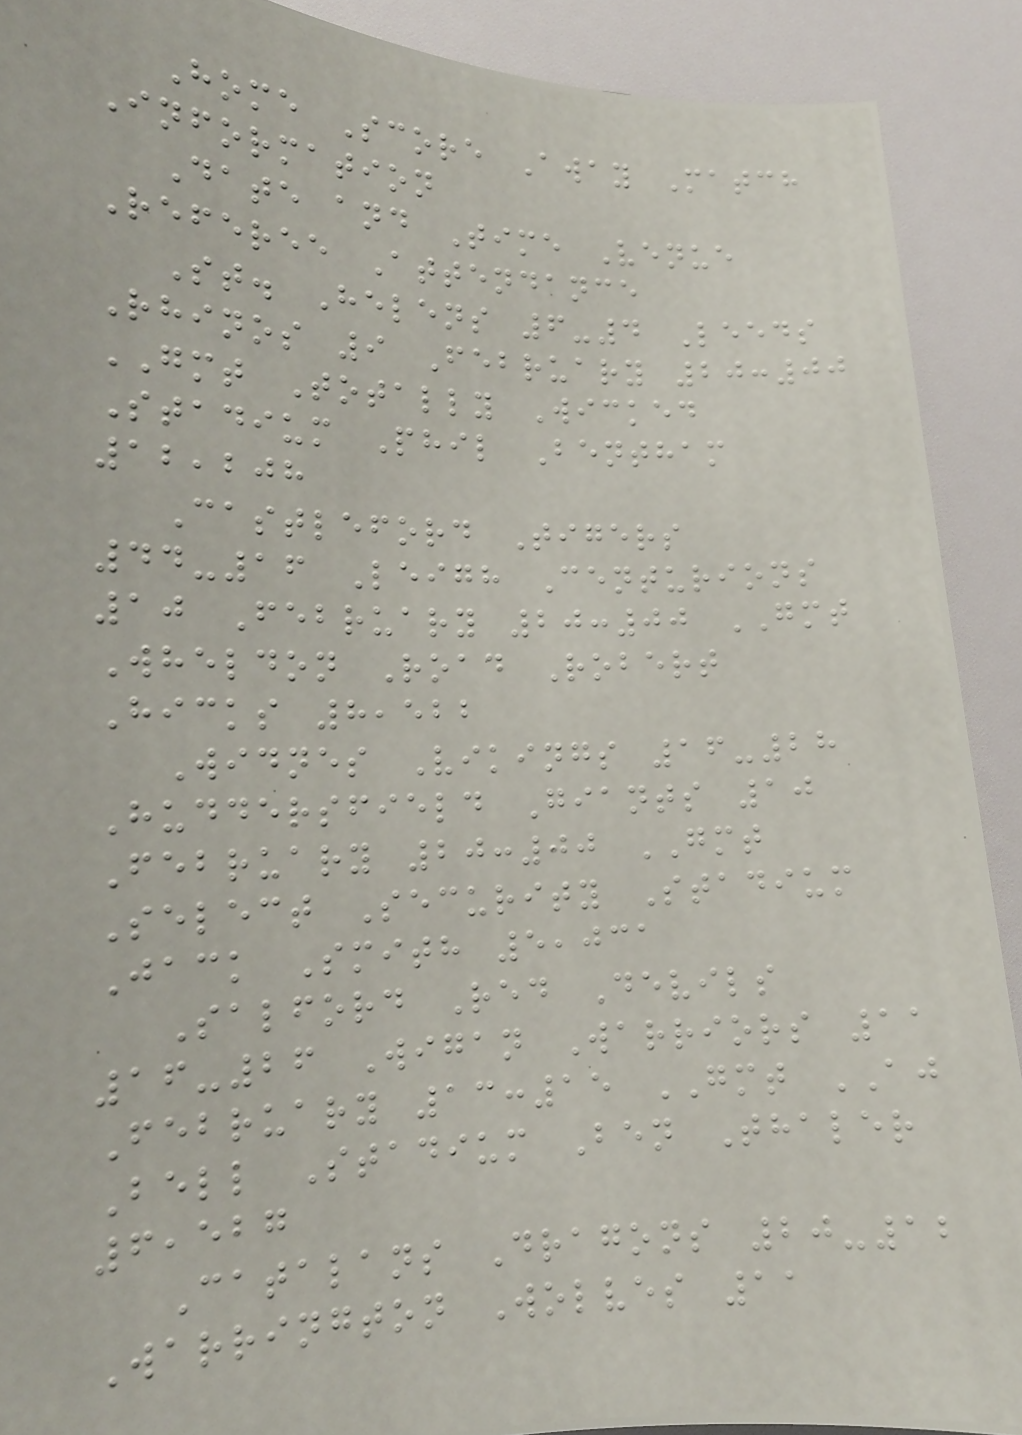Home Score Away Match
Information
Date and Time Venue
Referee Attendance
St. Helens 6-4 Leeds
Rhinos 9 February 20:00
GMT Totally Wicked
Stadium Phil Bentham
12,208
Castleford Tigers
44-16 Leigh Centurions
10 February 20:00 GMT
Wheldon Road Robert
Hicks 8,522
Widnes Vikings 16-28
Huddersfield Giants 10
February 20:00 GMT
Select Security Stadium
Jack Smith 5,031
Salford Red Devils
16-26 Wigan Warriors 11
February 13:15 GMT AJ
Bell Stadium Ben Thaler
6,527
Catalans Dragons 20-12
Warrington Wolves 11
